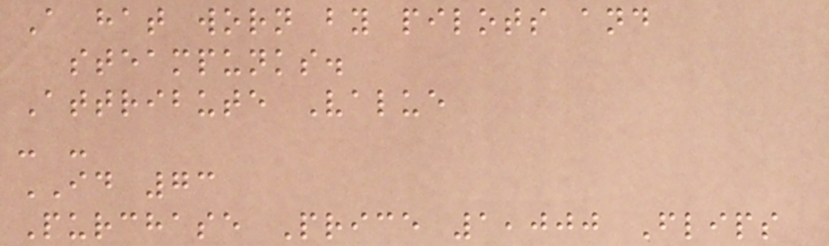A hat worn by pilots and
steampunks.
Attribute Value
- -
ID 73
Purchase Price 1,000 Flips
